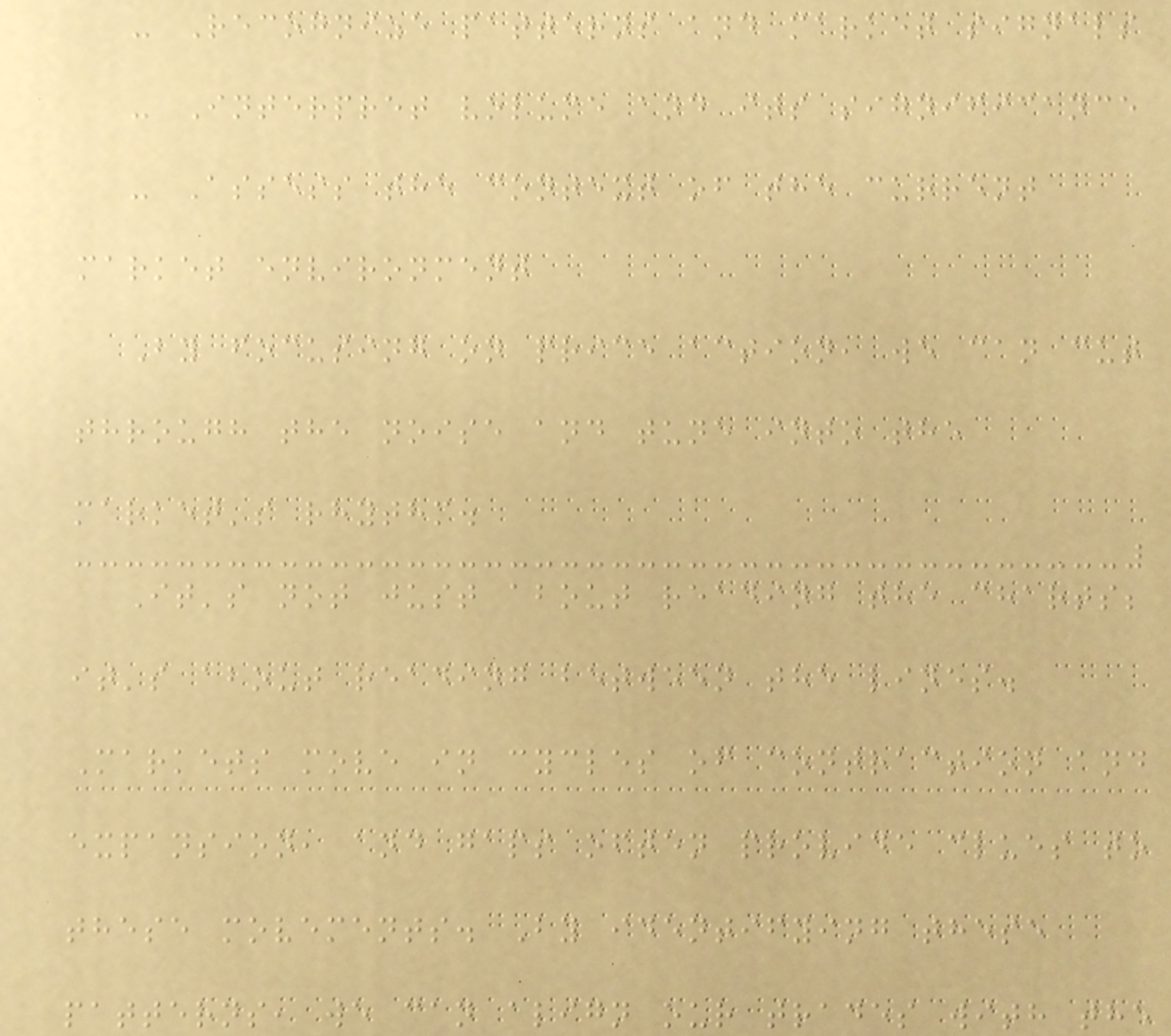- Recognize patterns and market signals
- Interpret volume and its significance
- Assess the context of the current
market environment
By focusing on price action, we can cut
through the noise and tune into the
market's rhythm.
It's not just about reading the charts;
it's about reading between the lines.
Markets move in cycles of contraction and
expansion, and gaps often provide clues to
these movements. By identifying these
patterns, we can align our trades with the
